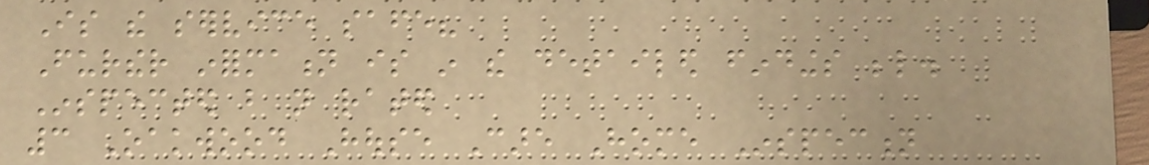Is the service safe?
Further information is in the detailed findings below.
Inspected but not rated
3 Oakwood House Care Home Inspection
